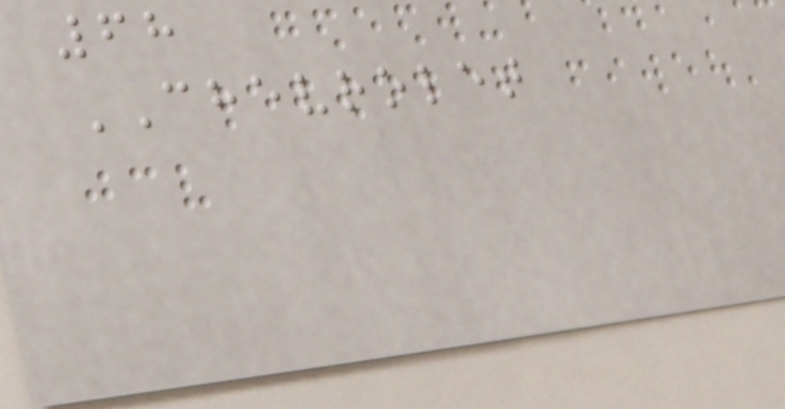68
CHEVROLET
